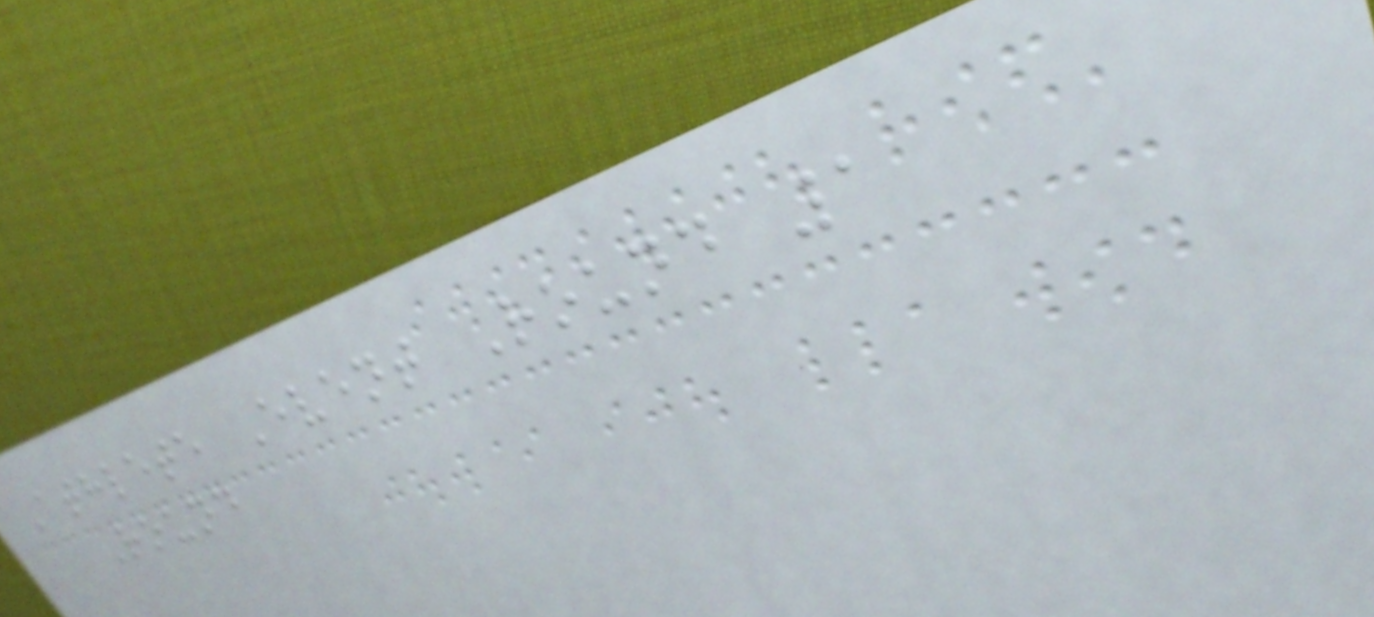Athlete Event Round 1
Round
